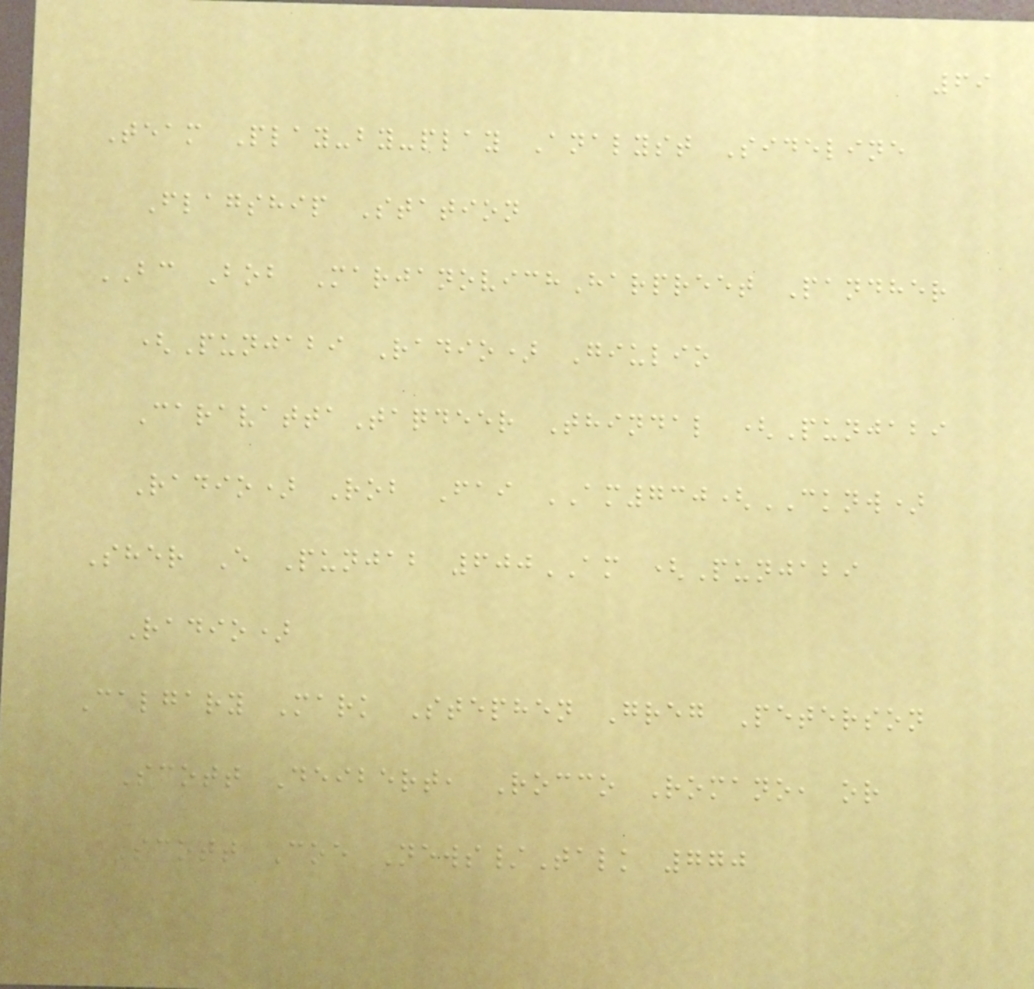69
Team Play-by-play Analyst Sideline
Flagship Station
BC Bob MarjanovichHarpreet Pandher
(Punjabi Radio) Giulio
CaravattaTaqdeer Thindal (Punjabi
Radio) Rob Fai AM730(CKNW)
Sher E Punjab 600AM (Punjabi
Radio)
Calgary Mark Stephen Greg Peterson
Scott Deibert, Rocco Romano, or
Scott Coe News/Talk 770
